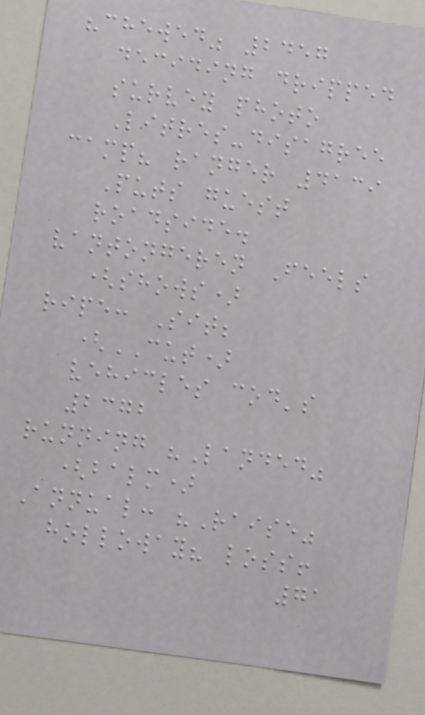"chewed" 2457
deciding dripped
survey photo
Litres-disagree
camp? ranger 4139
Puts guest
roadside.
vantongeren Feels
(shows)
ripe: Sit;
(CUT)
vehicles cod's
2372
running "Landed"
(balm)
Annual: "Raise"
holloway? loss!
71
